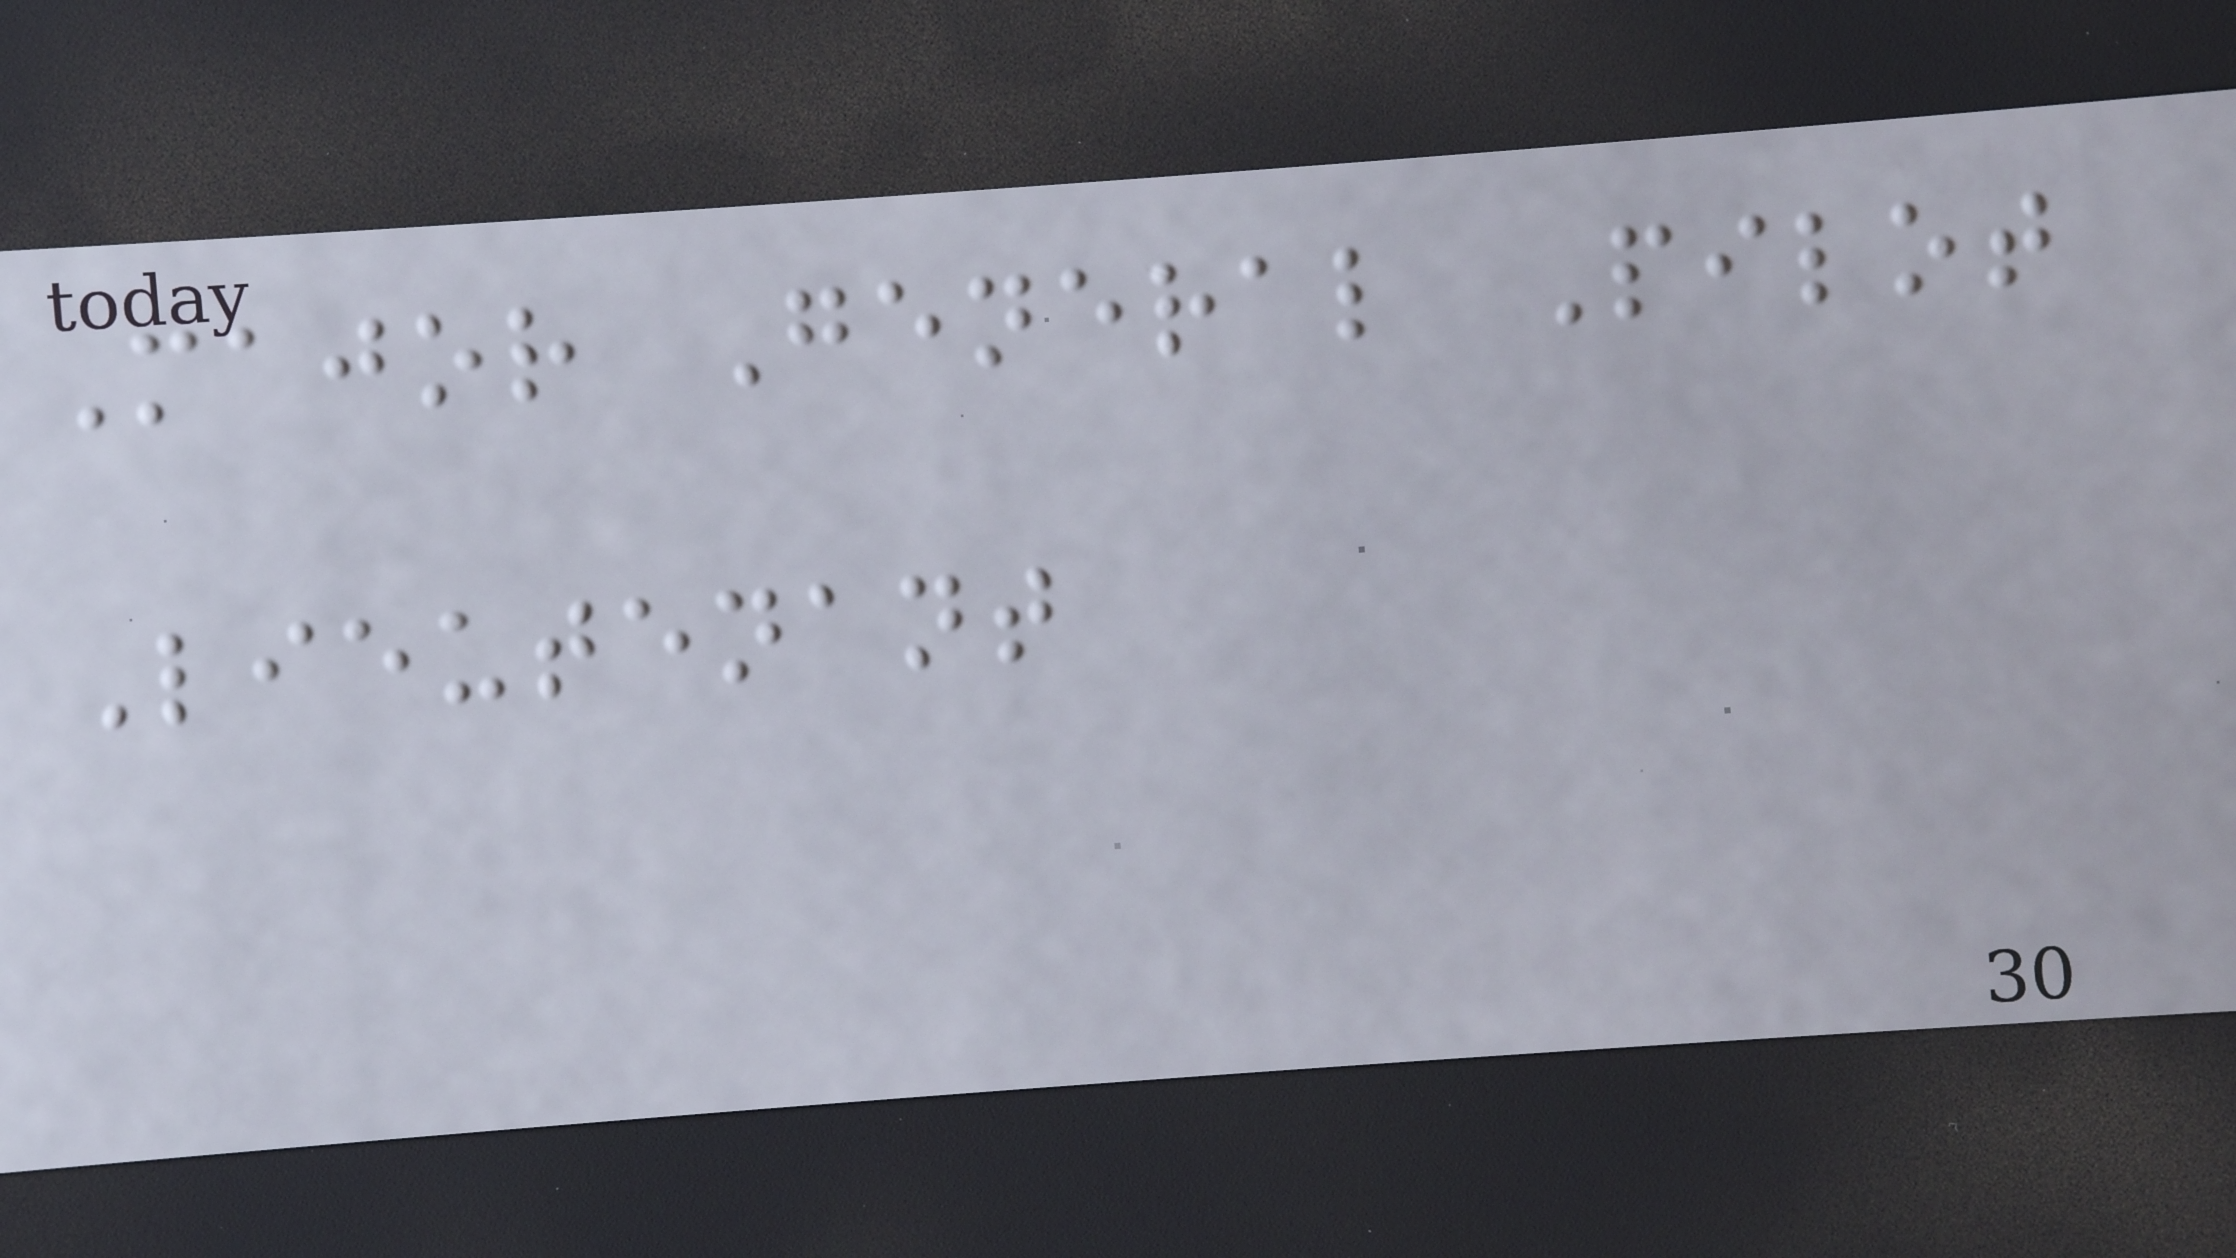Major General Pilot
Lieutenant
